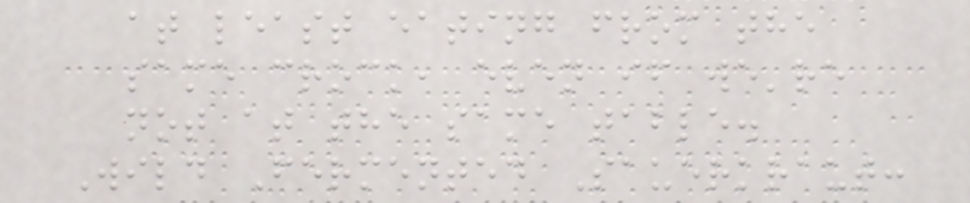at least eating from the
same crock, even if we're
not at the same table.
Wild Fermented Sauerkraut:
